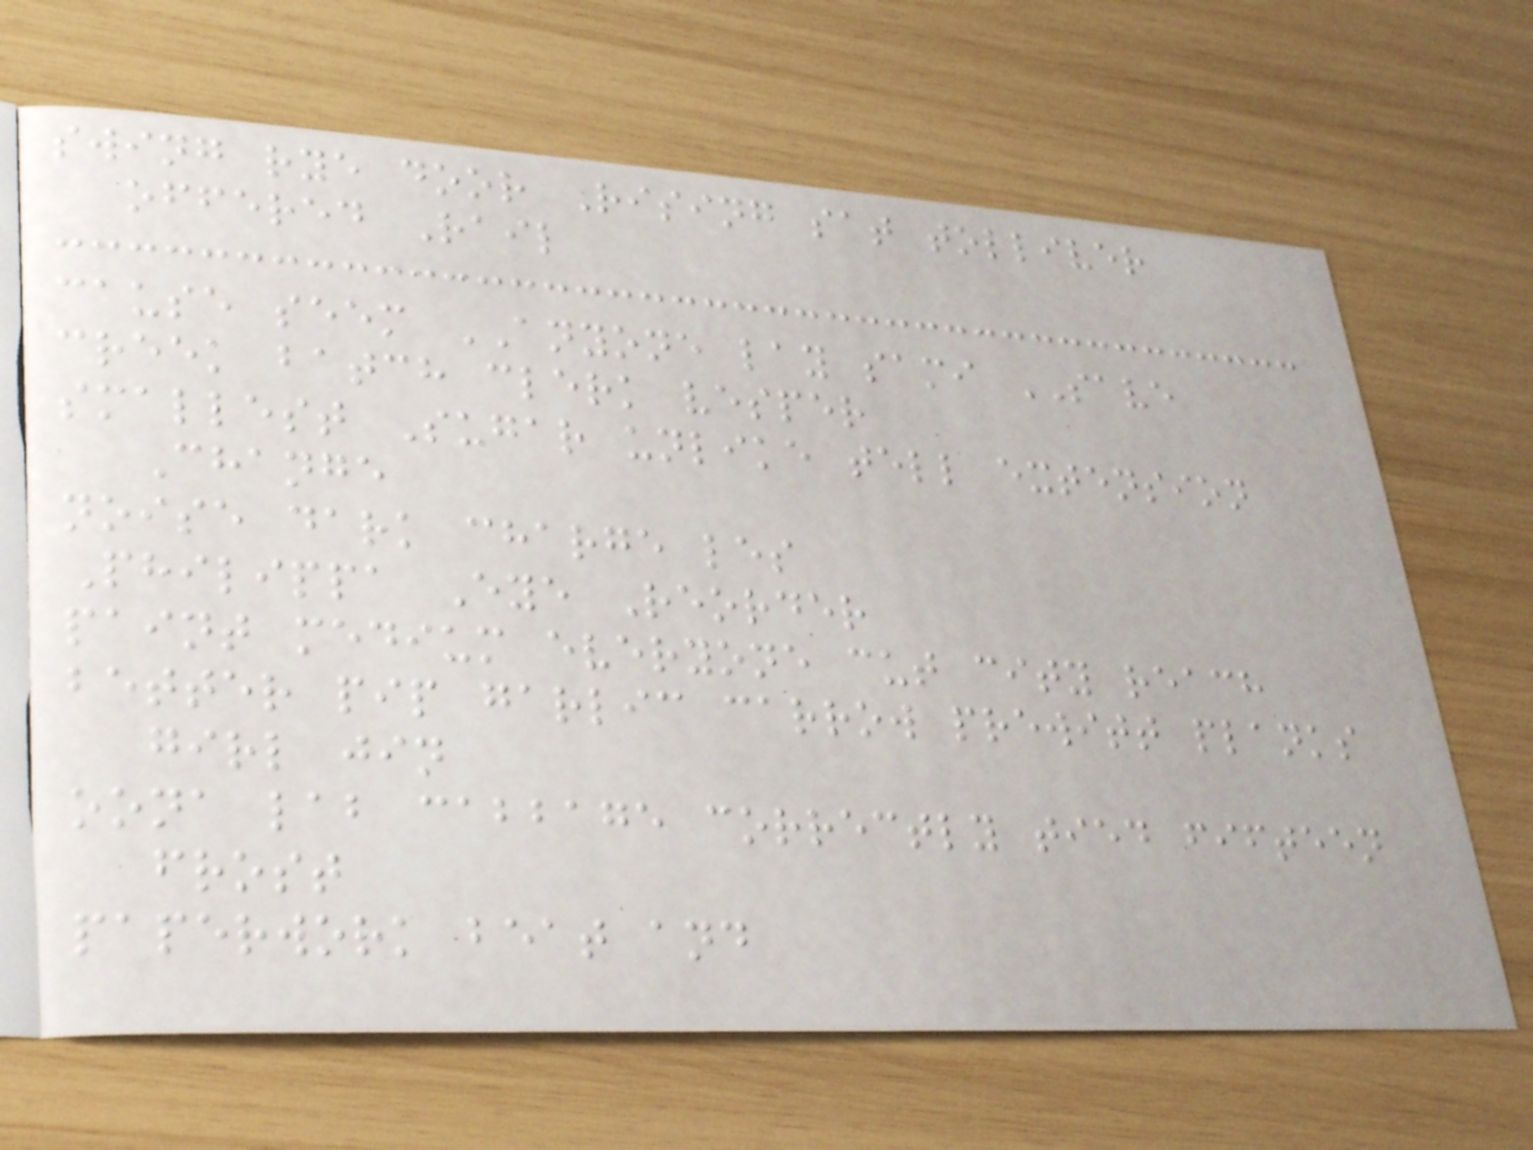swing rye door Rising sat tolliver
offered Rail
cause seem ANYONE lay sami SAVE
creek batch clerk vesper
smallest Sugar unlike tell extension
Change
noise dark charge les
Philippa Eye Reorder
paint medium everyone cut city reach
better pip garlic carrow prewitt planks
girl jin
oona lab cabbage correctly tied fifteen
frost
paperwork beat and
